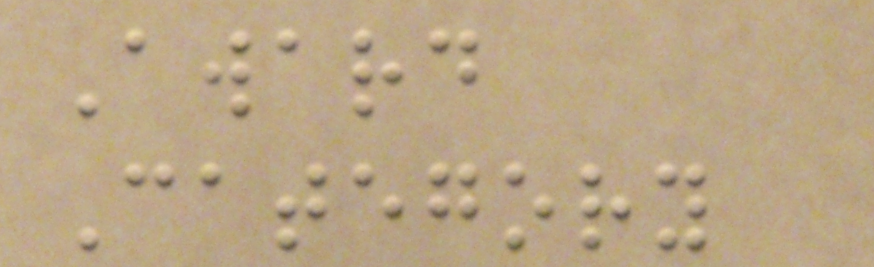Award
Category
